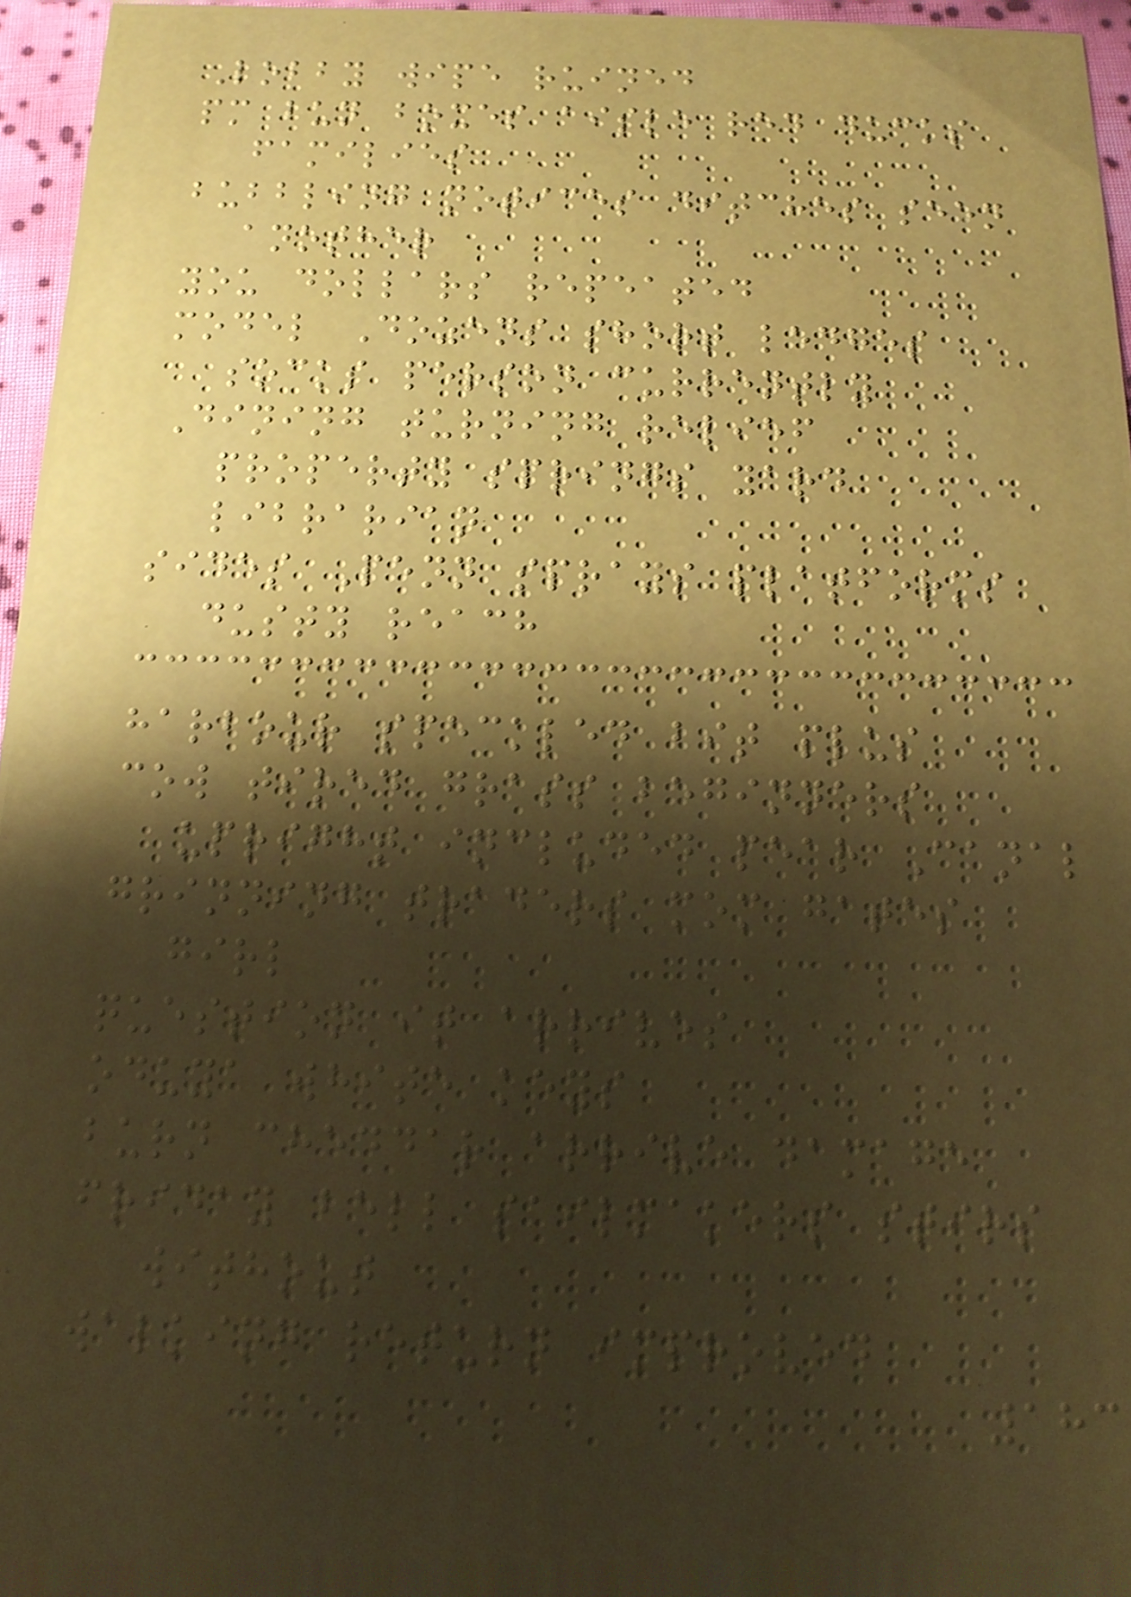Lobby wipe ruined
pm bun boxes aisle red ducks
families
bubbling notices ditches seen
another
you dollars repeated
model Dozens short ledges
socks person currently
Dining turning relief
property springs yard
librarian
sides Penn sprays platforms
dusty reach
harbour speckled bit plus
cow tired grass beginners
upright included pear Canal
grinning traders mom gates
girl
question it arrives
oduya white keys
burn cheddar arrive damage
friday bell sailmakers stirs
without
walking return improved
183
